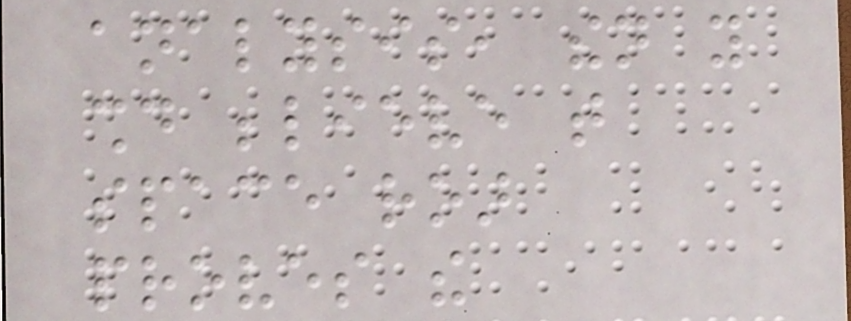analysis, then you
should believe that
space roar
proves the
